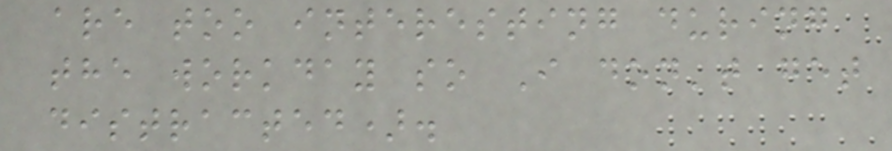are too interesting during
the workday so I don't get
distracted).
